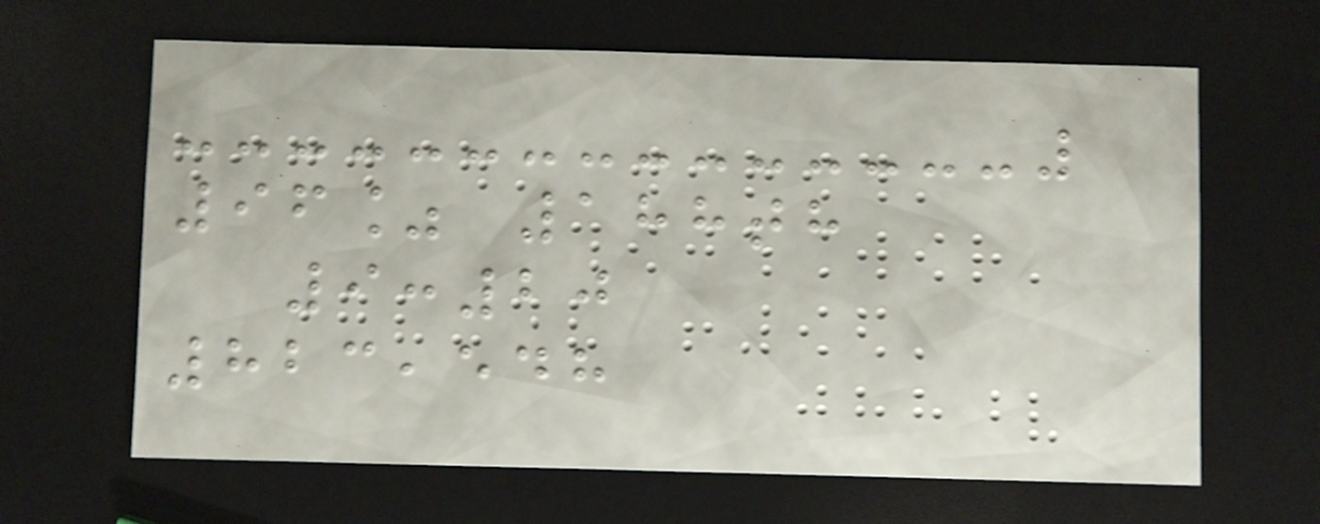96% 188th
9:20
823,548
